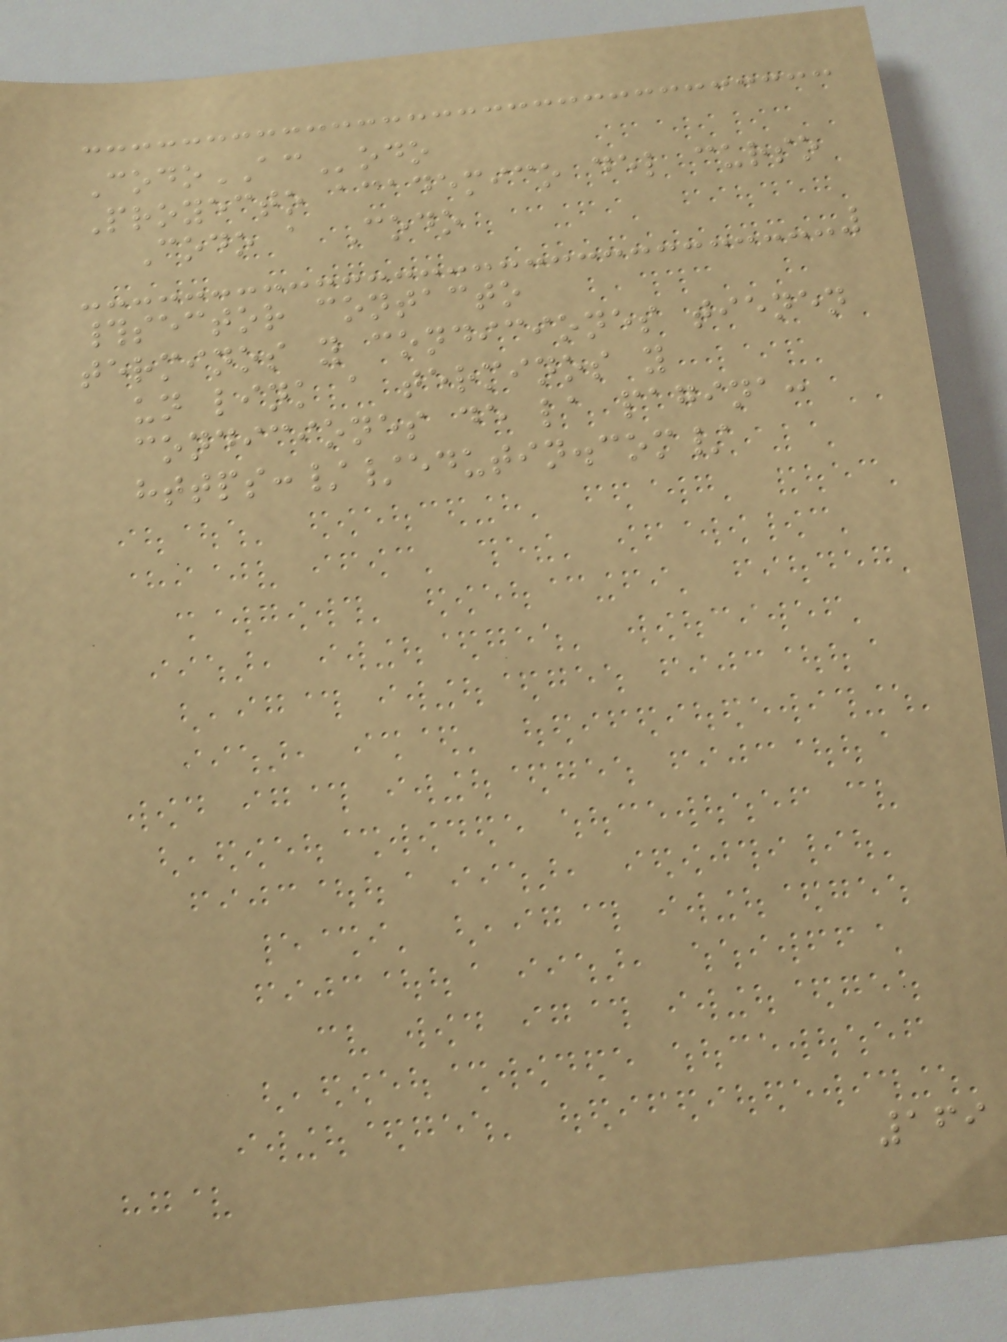CodoACodo
Proyecto academico del curso
Codo a Codo
#sector contacto
terminos y condiciones tienen
un link a terminos y
condiciones de la pagina:
https://edutin.com/
169
